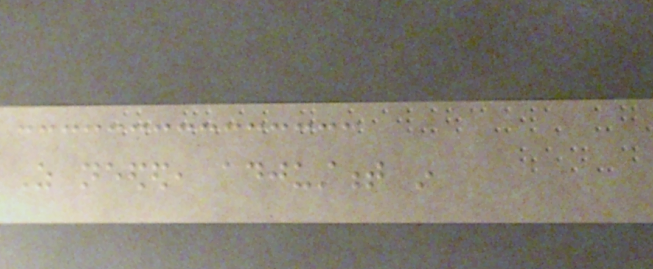As needed, adjustment in
